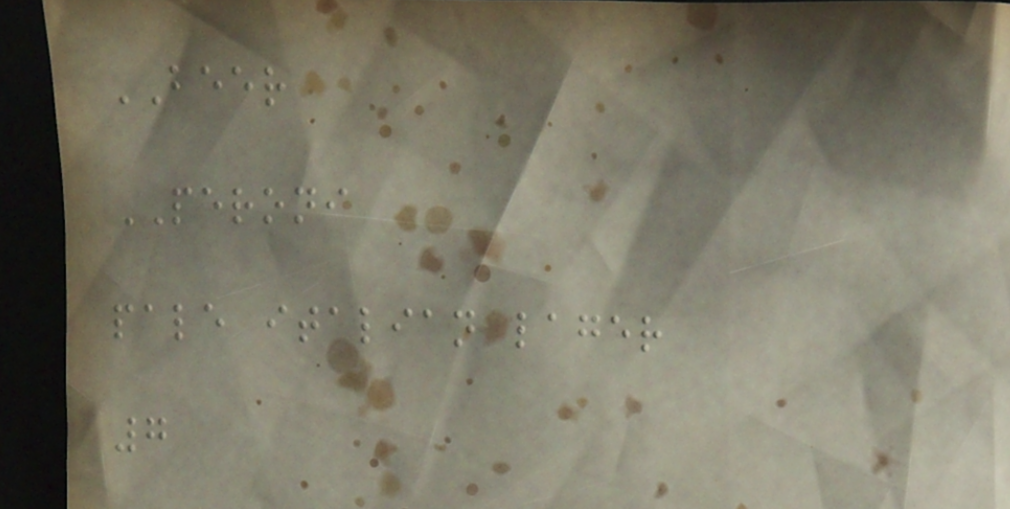BEER
PERONI
pale italian lager
7
